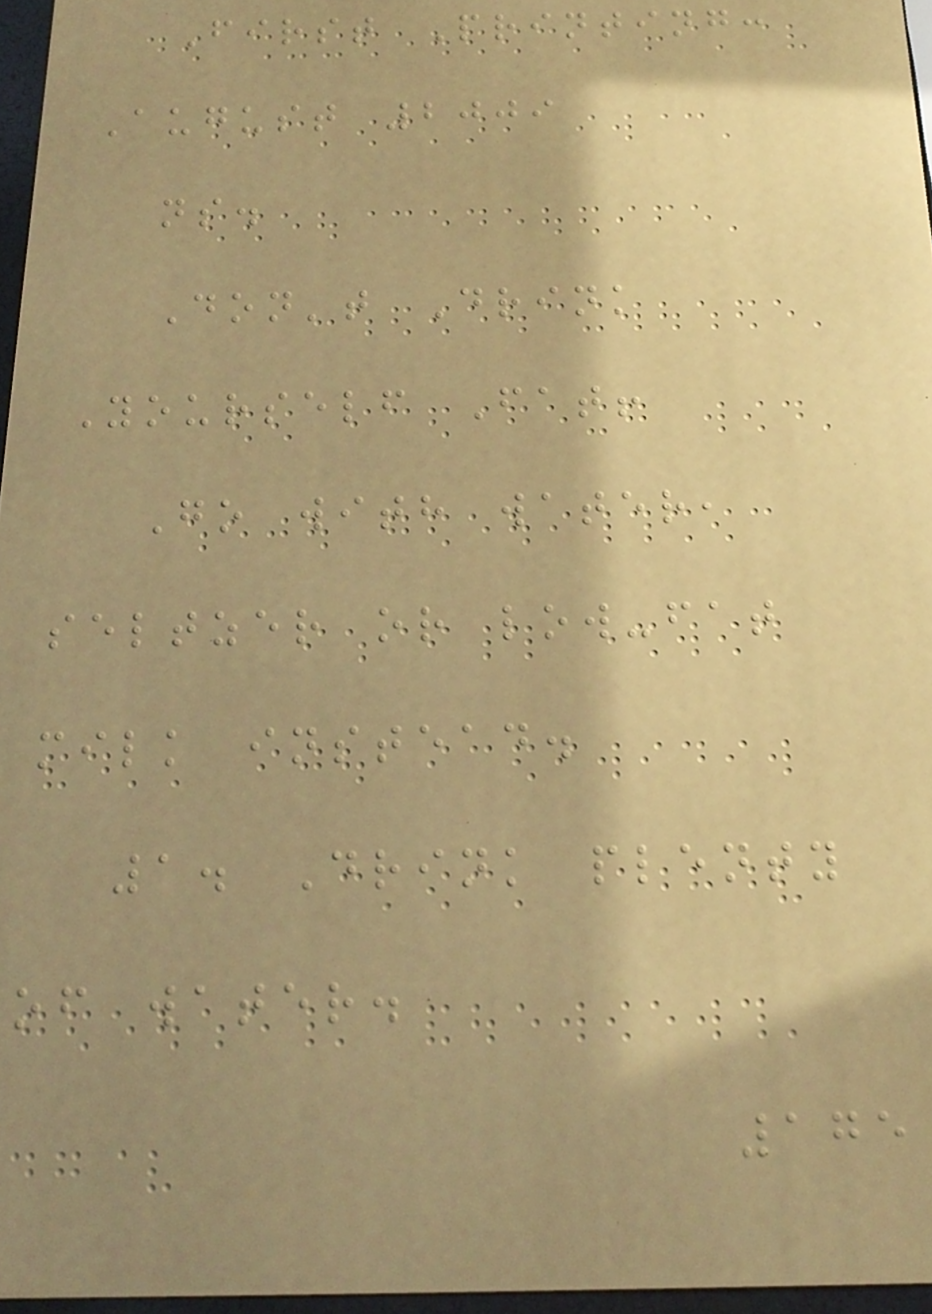First Printing:
August 2009
ns.
Don't Drink
Yourself Fat!
Go with water,
seltzer or low-fat
milk instead.
1. Drink plenty
of water.
175
